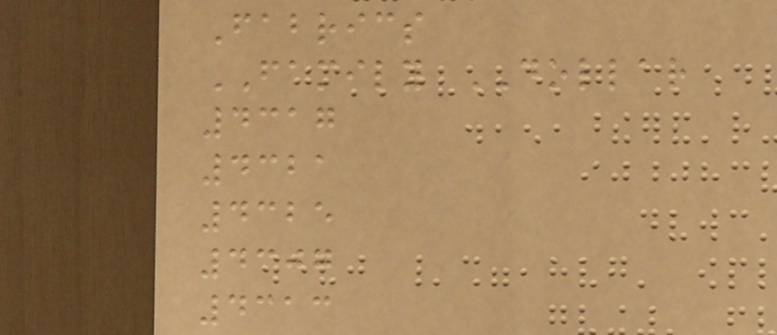Fabrics
FAMILY DOLLAR
4317
4321
4325
4307
4313
